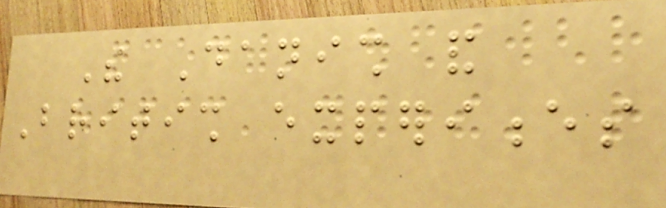The Danish and
British experiences
